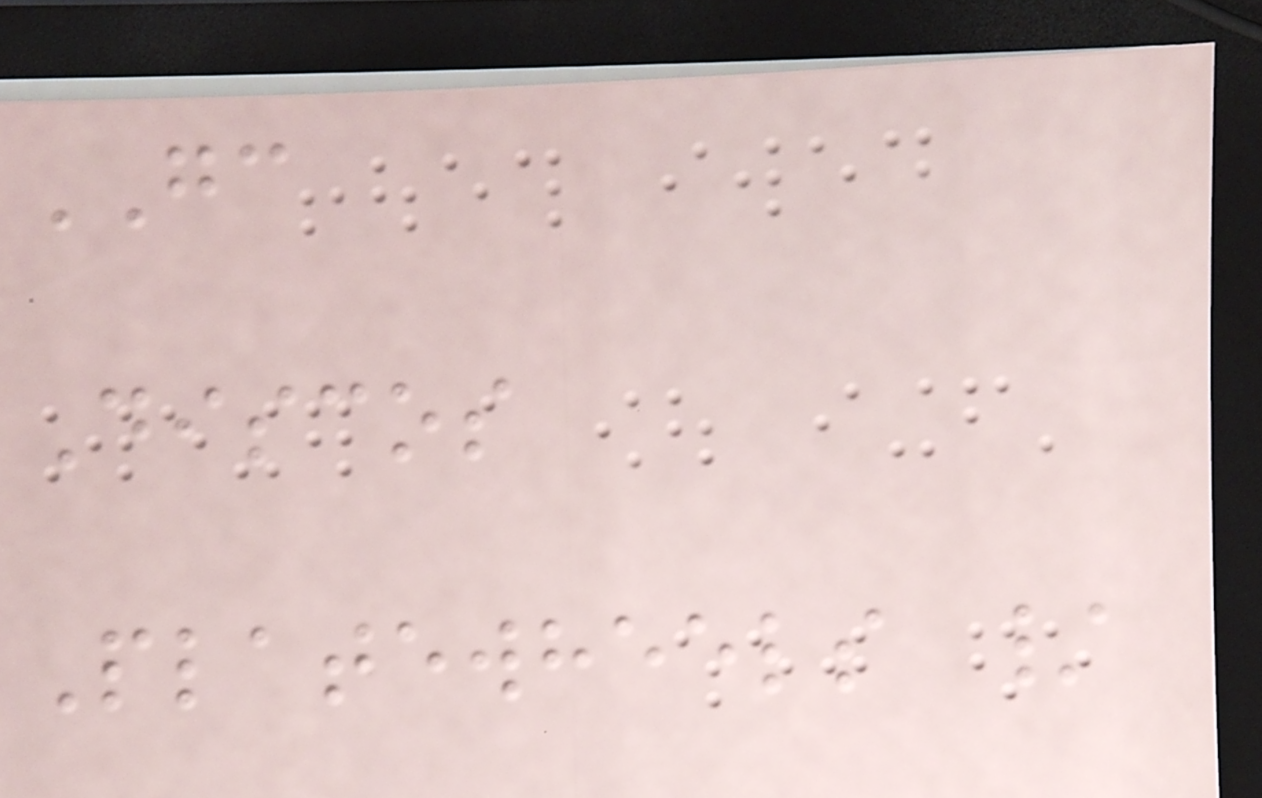GC
Discos
Platewheels /
